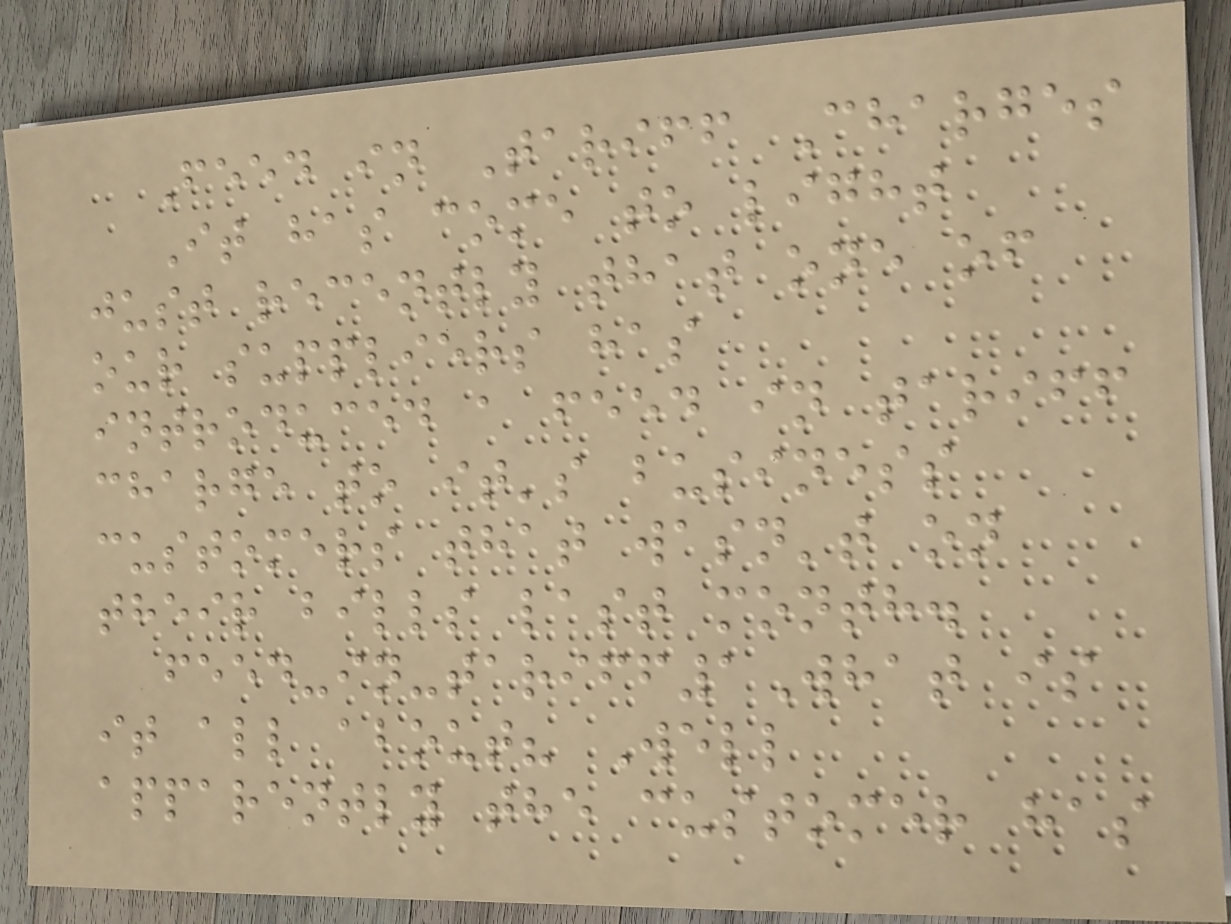Feed in Tariff Charges
It has come to light
just recently that one of
our suppliers has
introduced a feed in tariff
charge to it's business
customers that wasn't on
their bills last month.
feed-in-tariff1What is
it all about? Well
apparently the customer has
